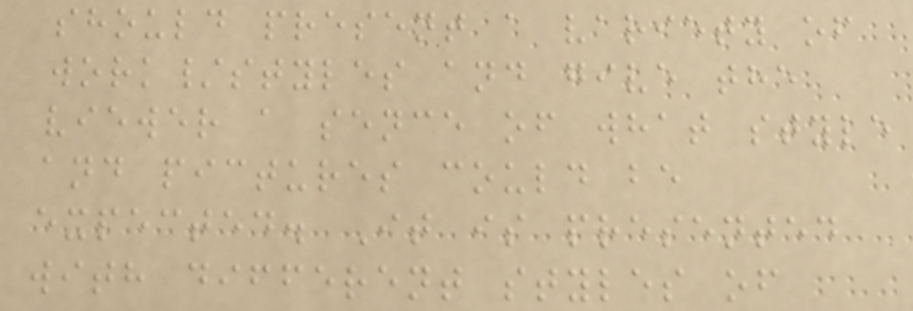should present a variety of
work/styles and give the
viewer a sence of what style
and pictures could be
expected. It is presented
with different styles of
